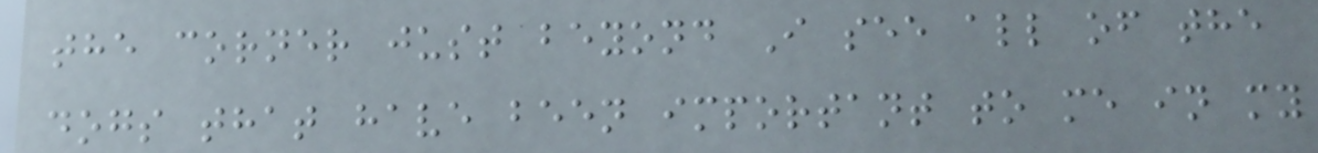the corner just beyond I see all of the
dogs that have been important to me in my
